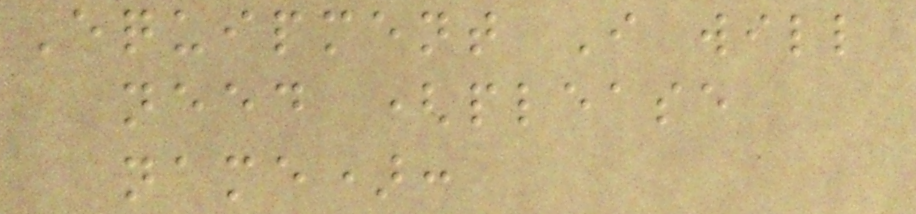Equipment I will
need (please
name):
